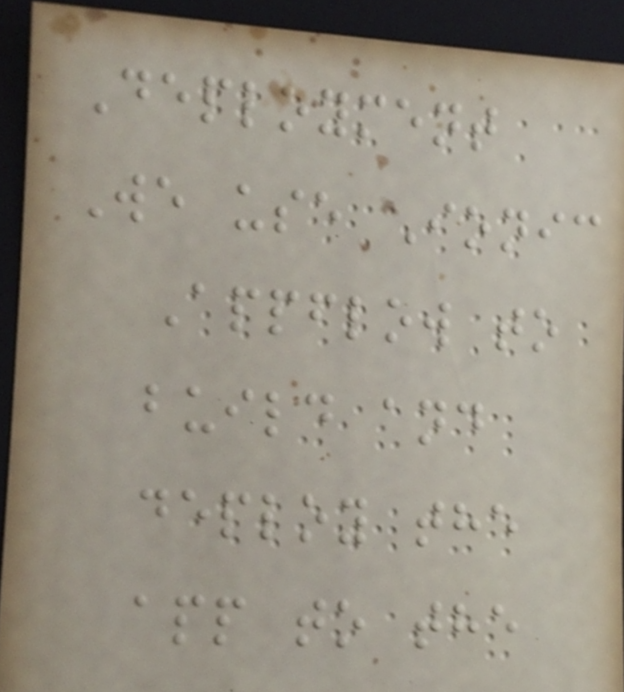Deployment
We use Ionic
Appflow to
build and
deploy the
app to the
